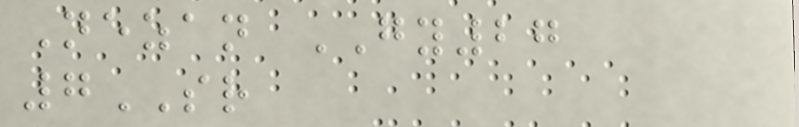Nezan GY27
7SR
